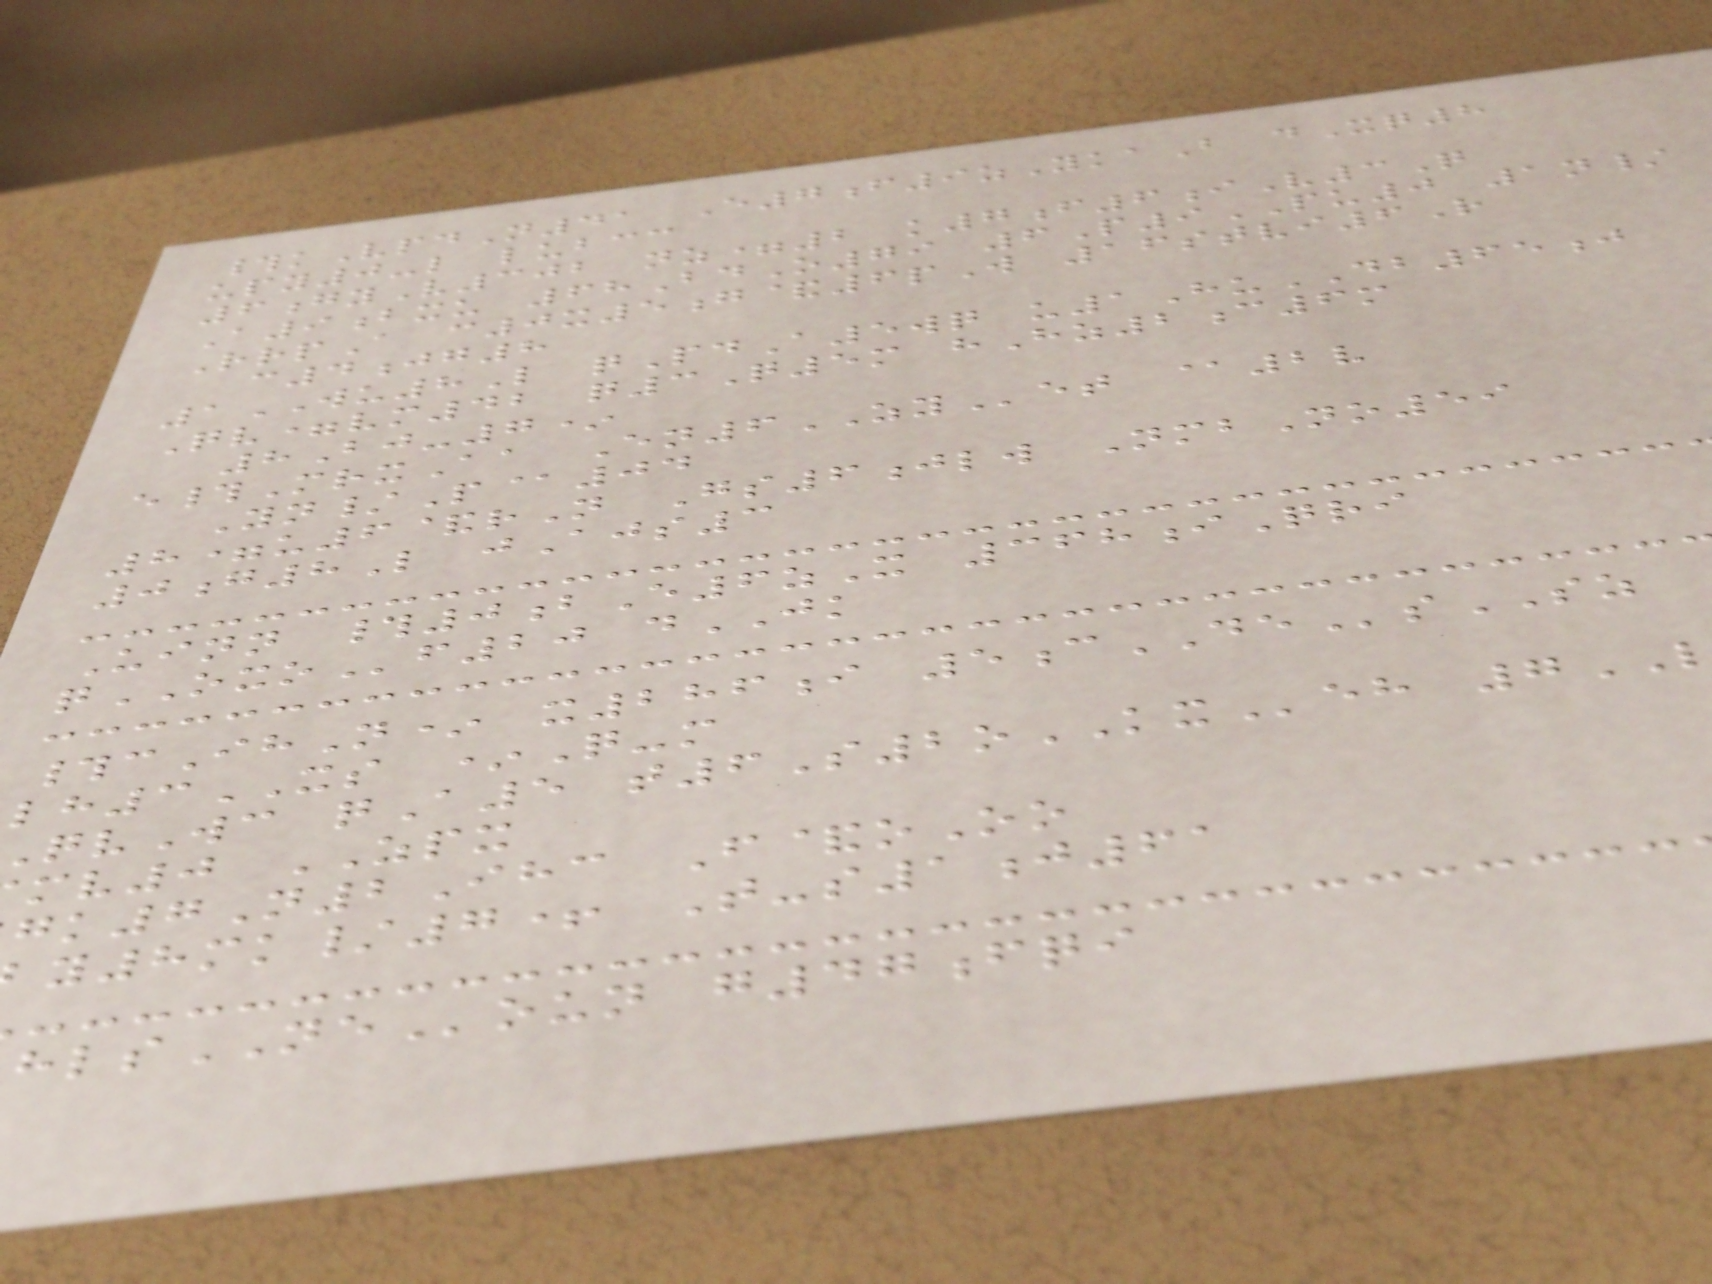#kVpdN41 E7f9zYkaB dXq8
upy0-l lubcc
6gyV302 nz=2 k7f6iV3Q
A9bxu 68BdO79 6P9PU0 1n/
RrpA c0x5g&6pW 16stvi6R
c4jg8
1WU8L qPdA5wq u1HuDB65j
Qv=vm42 q3Q5m hHz2c6m
8Bj-7*
e#MrxAa En6ZYet @2v
Yn/P@04
8=u6&rN Gs6jlw NmbNo59
0g8L jAjs3
Uinn #0bE6zX 368iQri
qOXOf20 dJK
#cIhN* x286i 5cDEsSZ
lh3XS *Q-m
vWc qA5 t6S2oKXeh 7
mv0 ZPX
k7N2Ihc F&oOo
y8mk/7+ T-s1j61
hlsNEoun g47fqi
